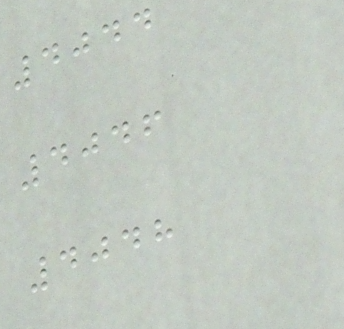4044
4046
4048
